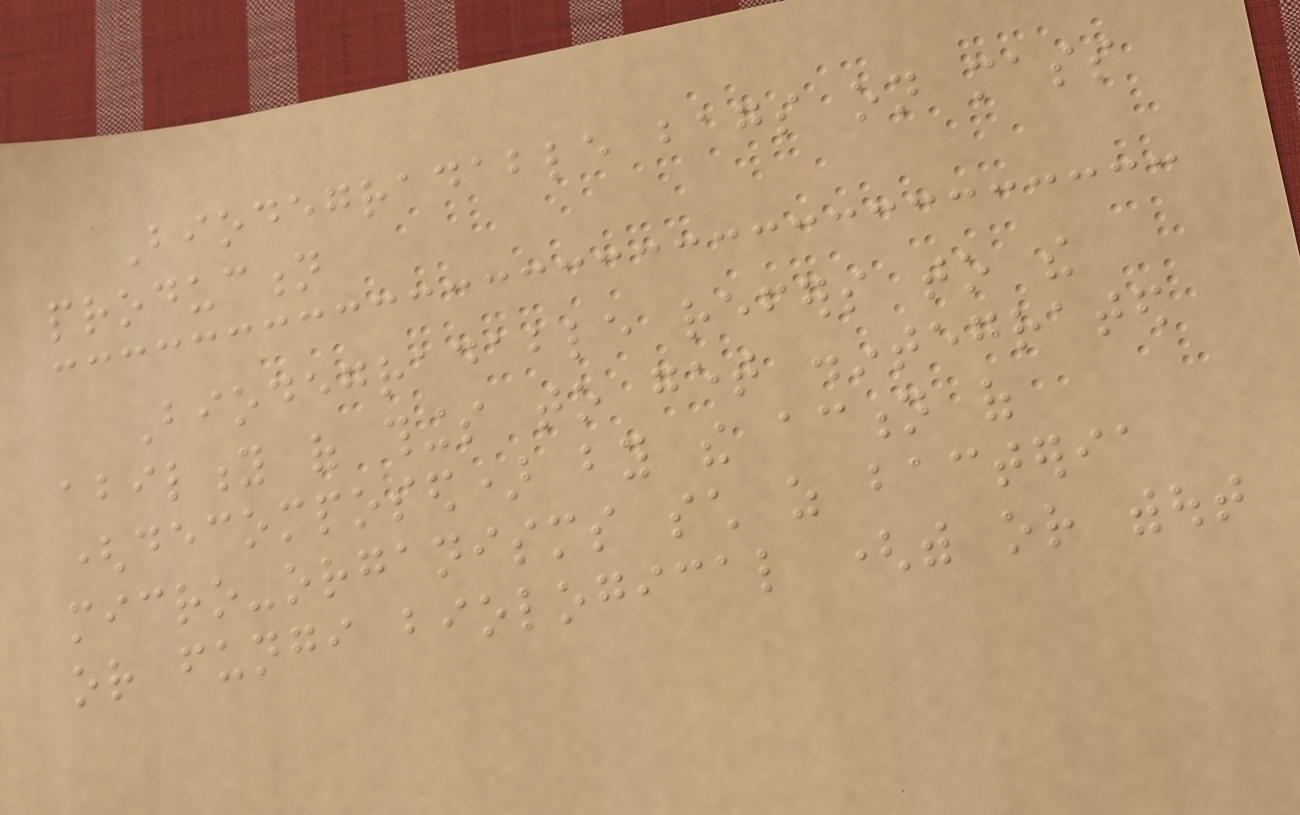Biodegradable bags on mass
production
Biodegradable refers to the
ability of things to get disintegrated
(decomposed) by the action of
micro-organisms such as bacteria
or fungi biological (with or without
